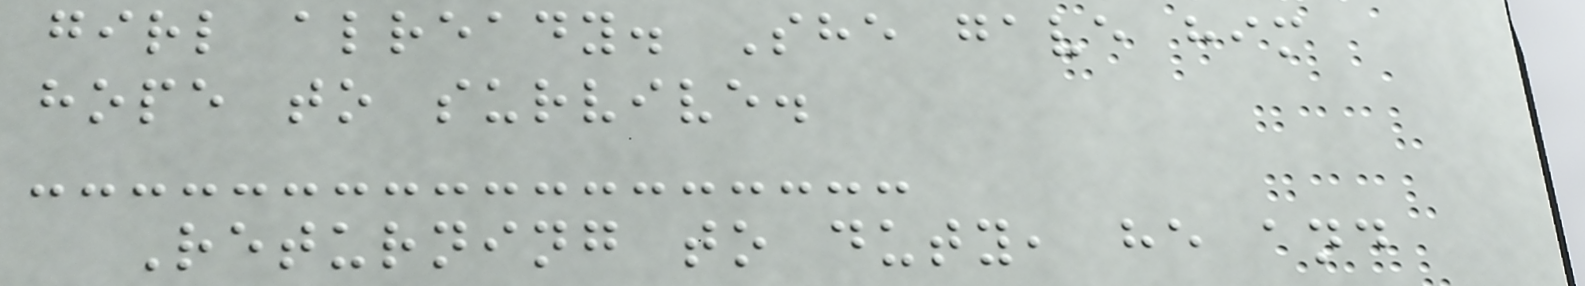girl already. She gave him
hope to survive.
Returning to duty, he and
